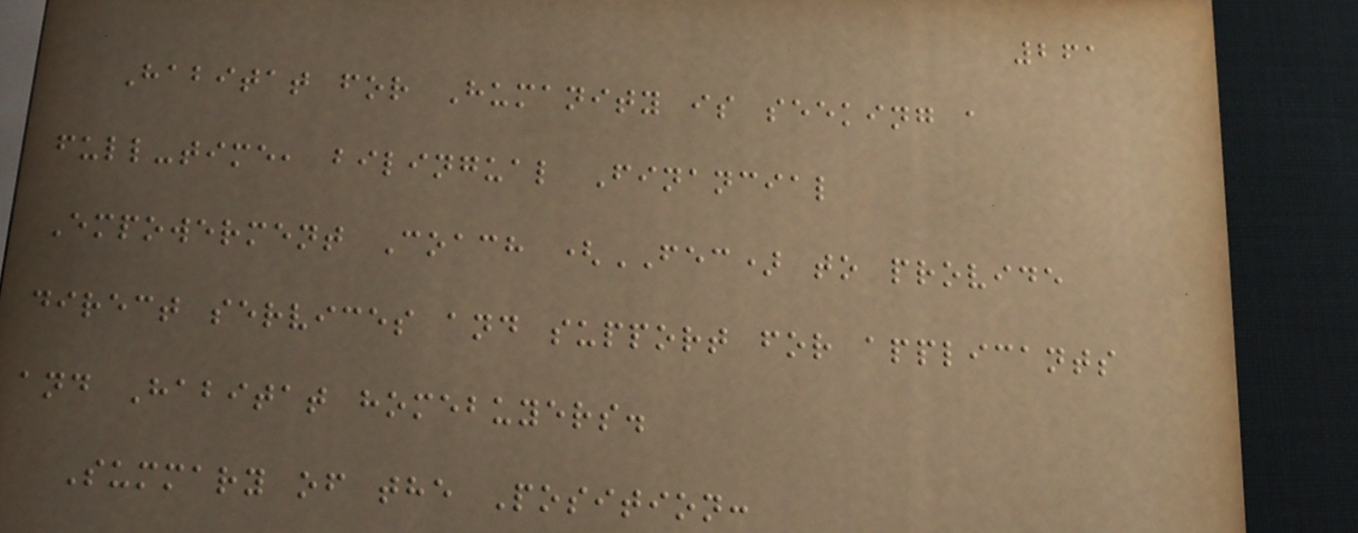261
Habitat for Humanity is seeking a
full-time, bilingual Financial
Empowerment Coach (FEC) to provide
direct services and support for applicants
and Habitat homebuyers.
Summary of the Position:
